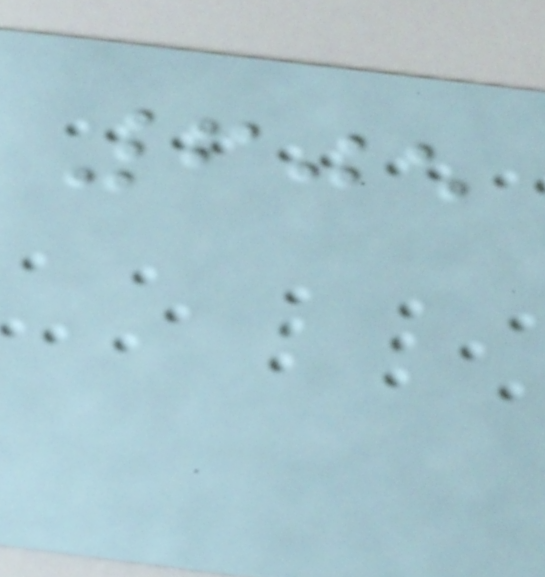605
